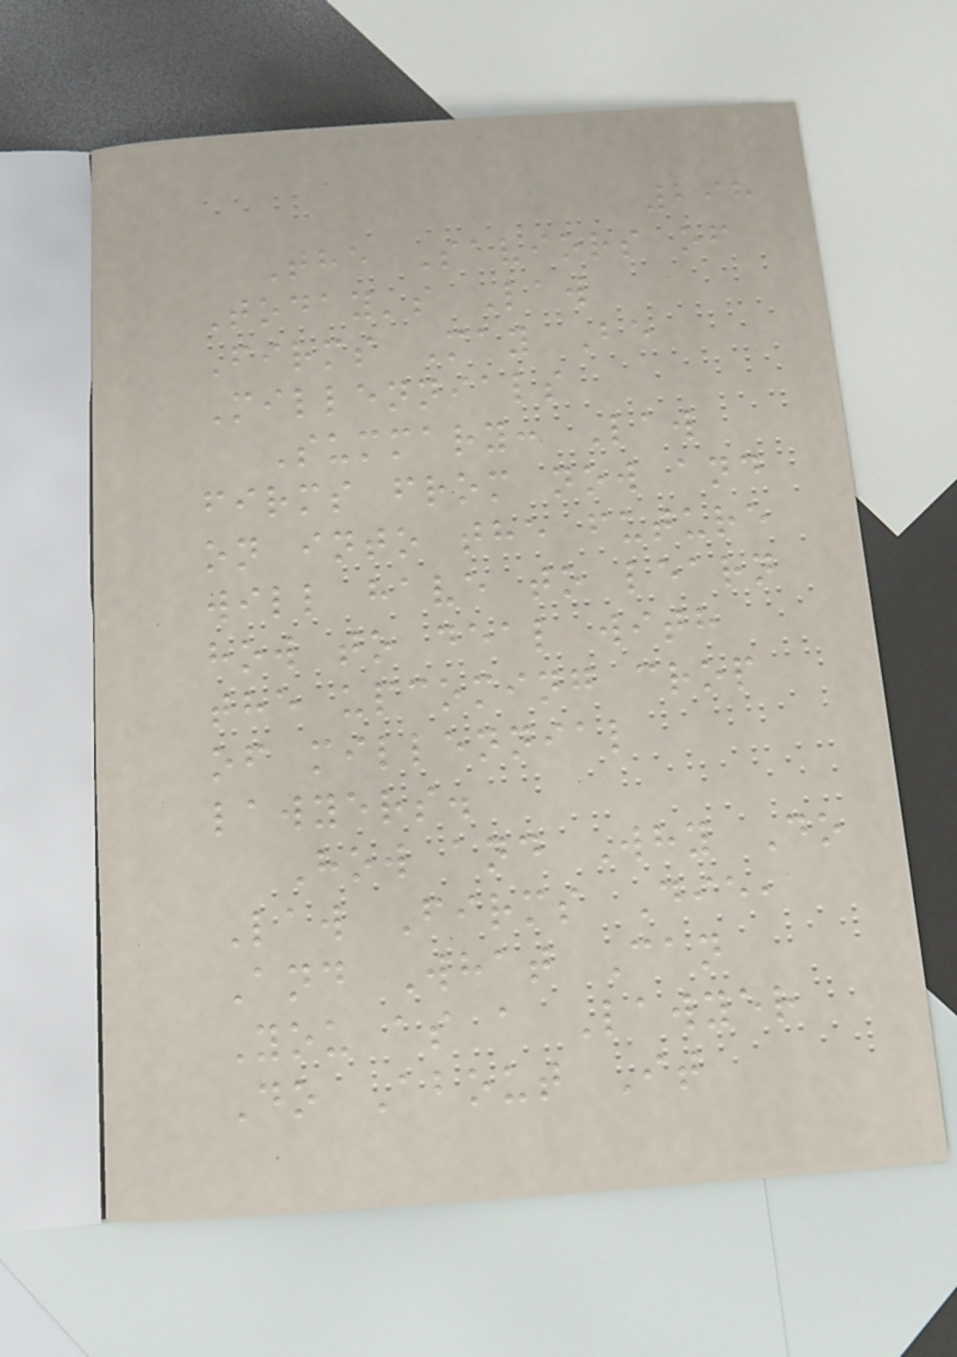298
The Saviors of
Today's Law
Firms May Be
Millennials
Summary: Law
firms from now and
on into the future
will have to learn
how to deal with
the upcoming crop
of millennial
lawyers.
How and Why Do
Law Firms Die,
And What Can
You as a Lawyer
Do About It
